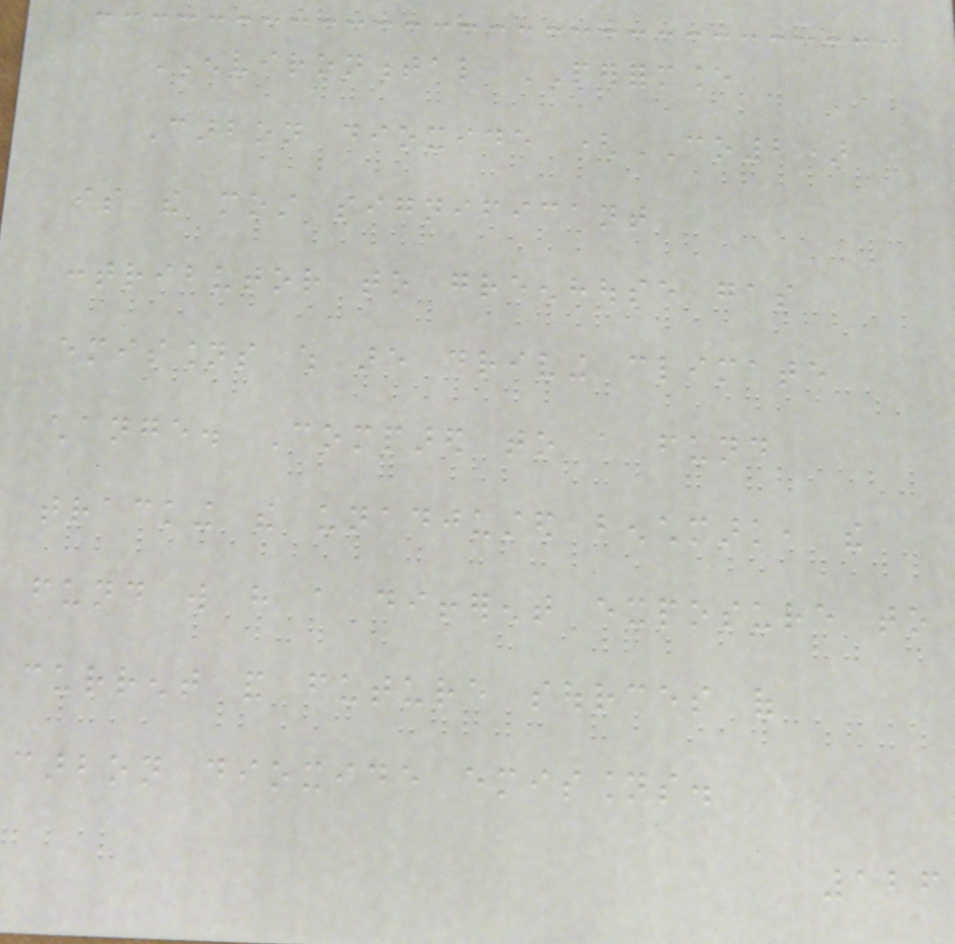ENVIRONMENTAL PERFORMANCE
Carbon dioxide (CO2)
is the most significant
contributor to greenhouse gas
emissions which are driving climate
change. Compared to a fund
tracking the unadjusted benchmark, the
fund will have a different exposure to
current and future sources of
carbon dioxide emissions.
126
